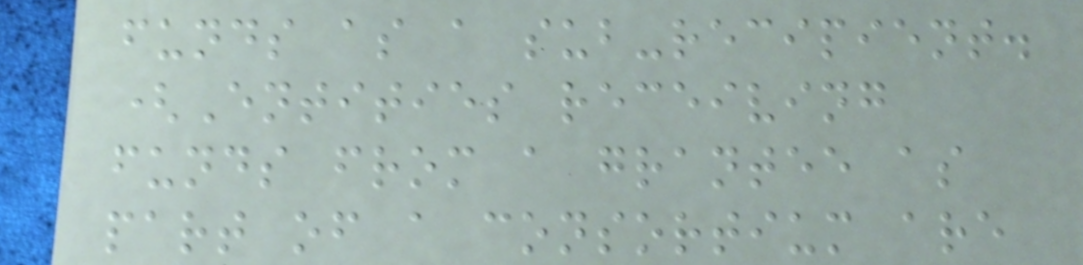funds as a sub-recipient.
(Entities receiving
funds from a grantee as
part of a consortium are
